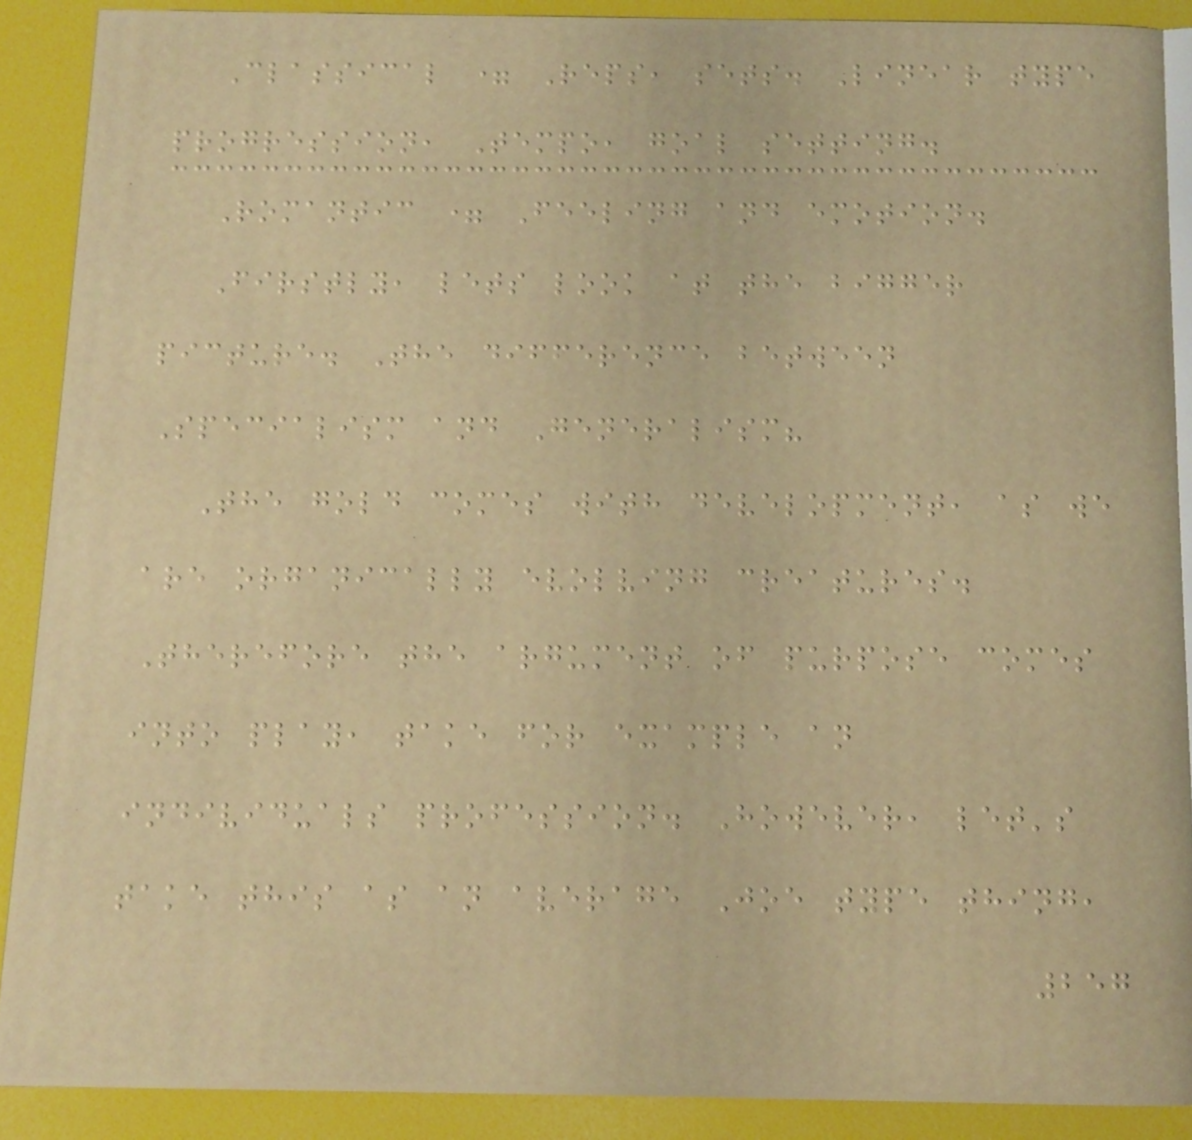Classical = Reps, sets. Linear type
progression, Tempo, goal setting.
Romantic = Feeling and emotion.
Firstly, lets look at the bigger
picture. The difference between
Specialism and Generalism?
The gold comes with development, as we
are organically evolving creatures.
Therefore the argument of purpose comes
into play, take for example an
individuals profession. However, let's
take this as an average Joe type thing,
257
